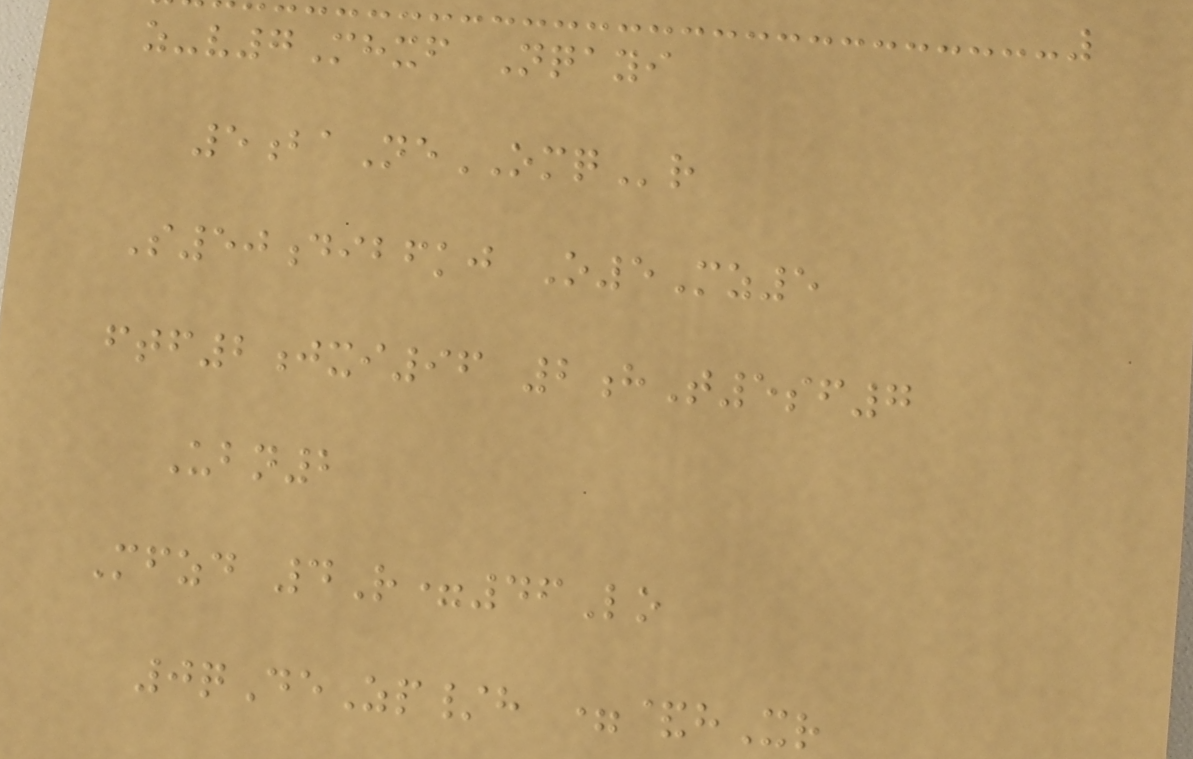z-v7Mhxf Nqayi
5baNeOMQr
S50dibfkj O5Mz5
ftf2jxi96 2hT5sf7
Ubn2
Mfzd 4R=46Lo
0qDeZp/h =&hXr
